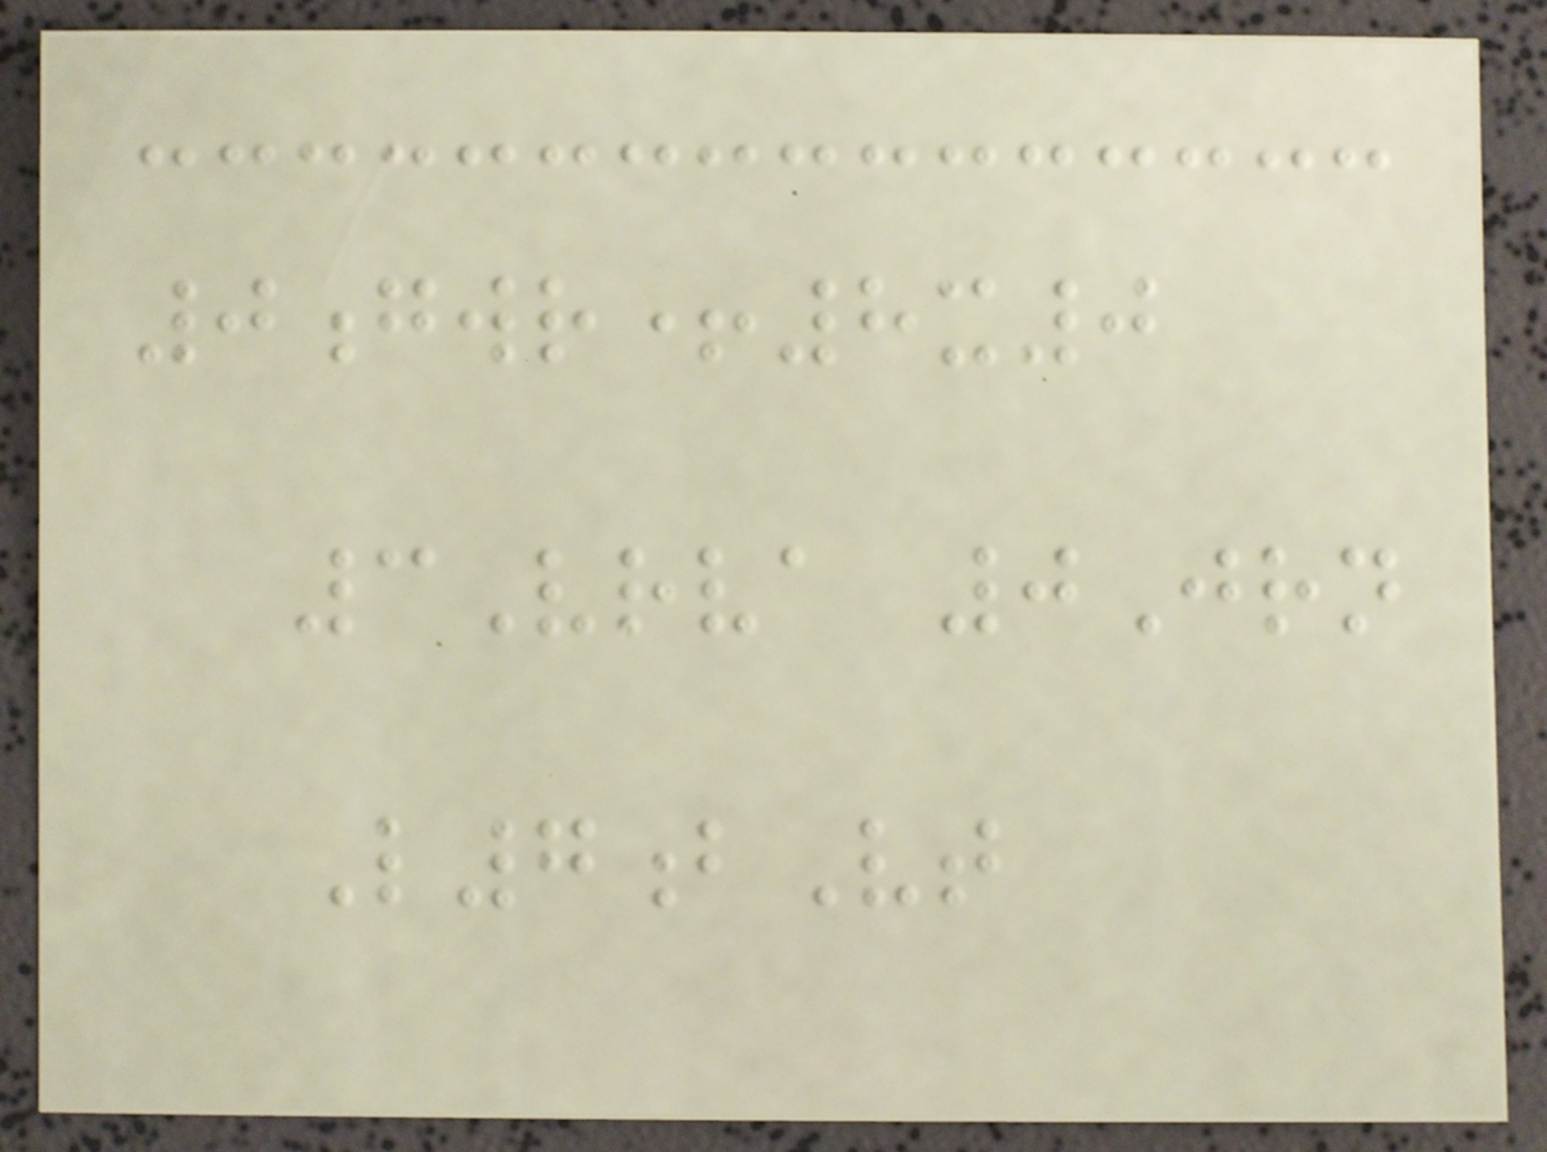0gwr+8x0
3Vrva 0Jrn
L7bVt
